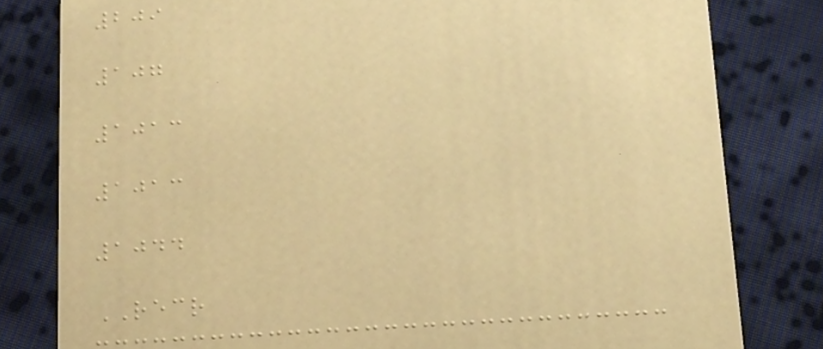209
107
1013
1013
1044
RECR
